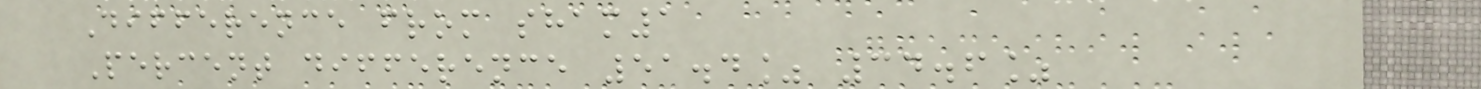Difference from sham1
Percent difference 51.4% 34.6%
